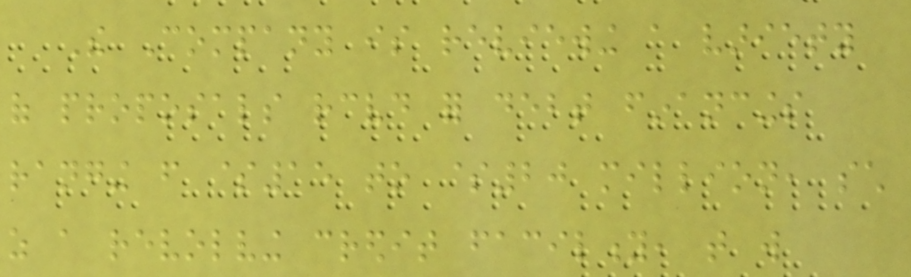The Company is reviewing a variety
of proposals received for debt financings
ranging from $15 to $20 million, such
as a revolving credit facility, that will
